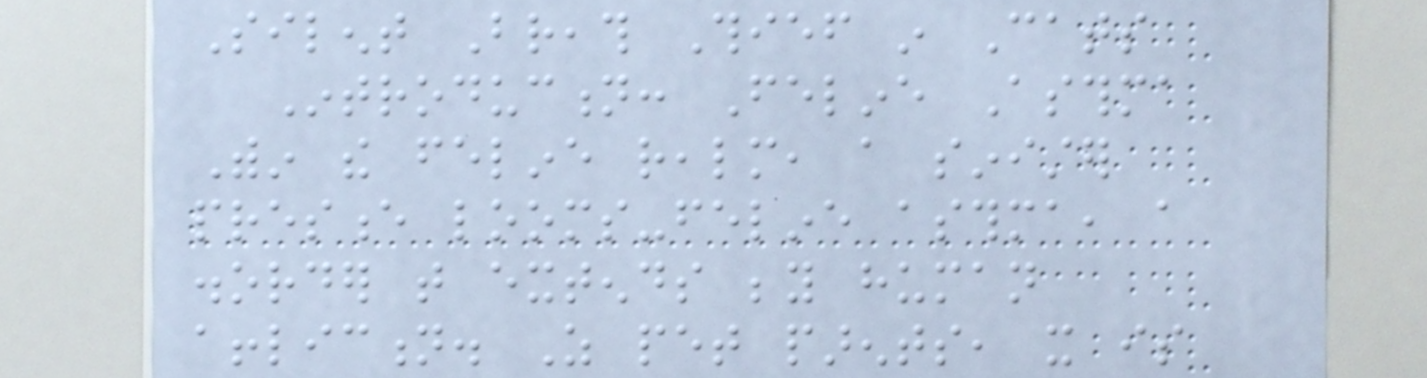Silent Breath Thief in Cats
Introduction: Feline Asthma
Within the feline realm, a sinister
presence looms-feline asthma, a
disorder that extends beyond human
affliction. As pet parents, it is
